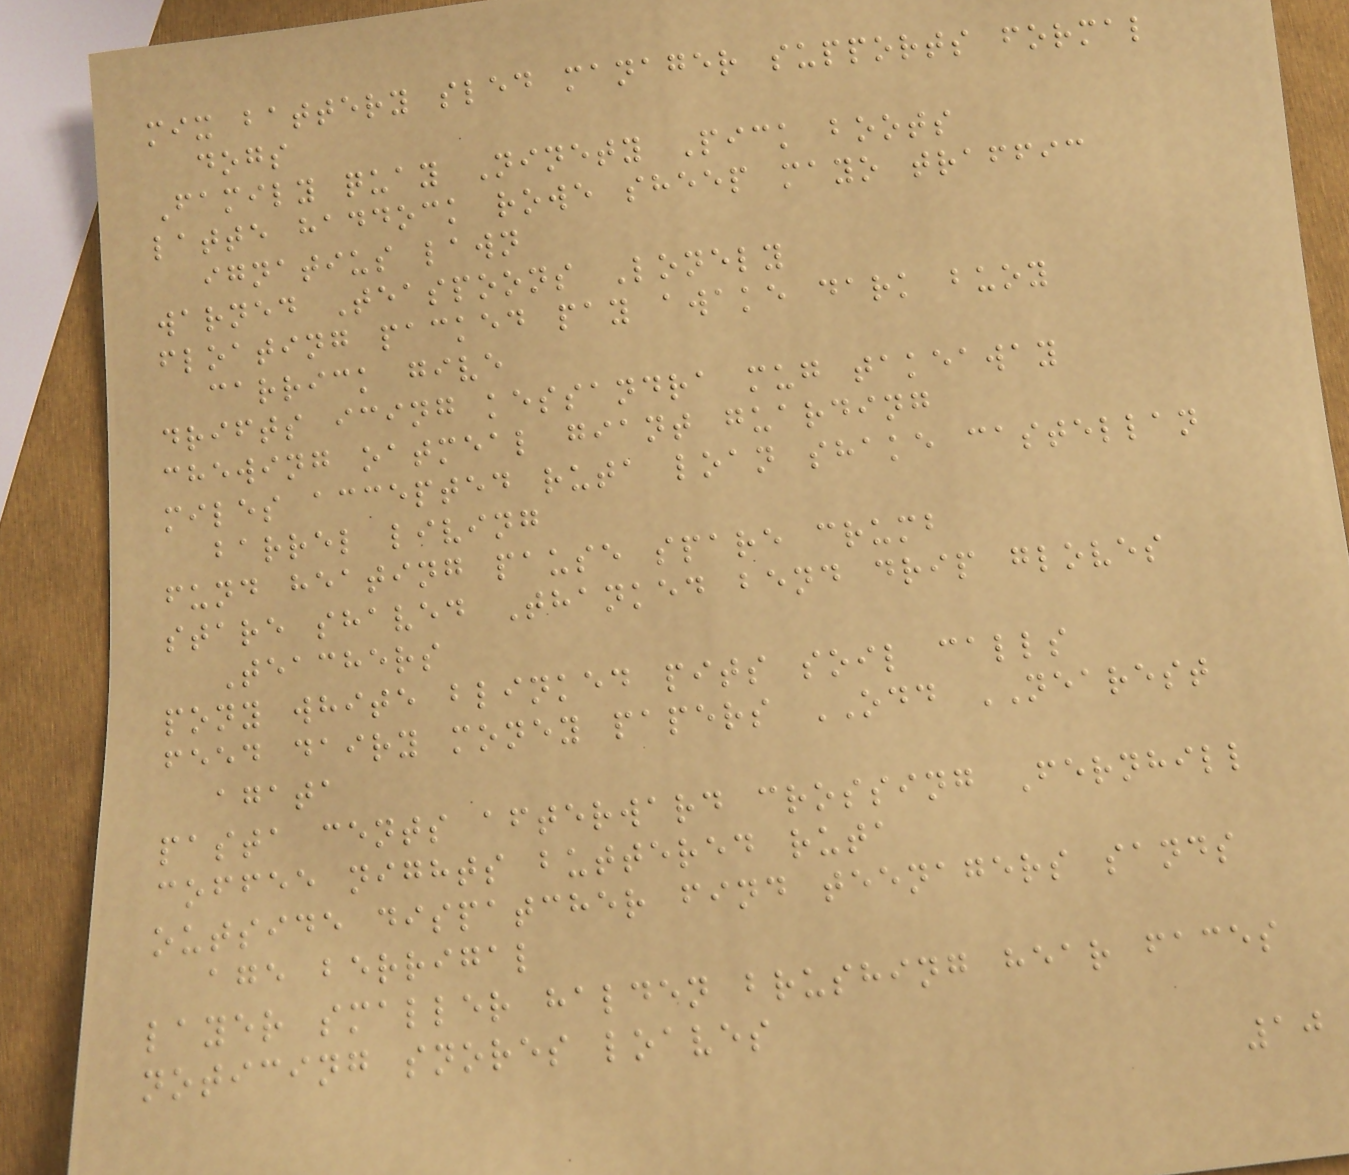mix battery sled manager supports formal
dogs
Family quay Ninety Pick boots
latte haddock rowe sheep mayo traffic
ignatius lawn
warned Teaspoons Lonely
floating packed pay awake dark buoy
carrick give
drifts icing kessandra mug takeaway
chewing oatmeal giant guarding
miles accepted ruta loan shake castellan
barrel living
fund heating pause spare crumb
stare shaved Thanked bend drip gloves
Teachers
pony white blinked pits soil calls
feed dairy money papers ODD NEAREST
agata
pasta cents afterward crossing Fernhill
coffee nights buttered ruta
outside dispatcher find teenagers sands
age berrigal
layer smaller halden brushing hear faces
noticing snores loaves
10
